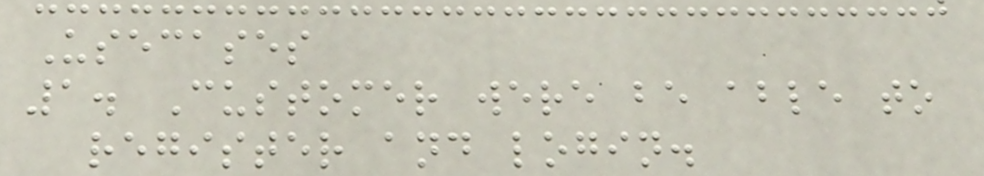Usecases
1. Customer were be able to
register and login.
